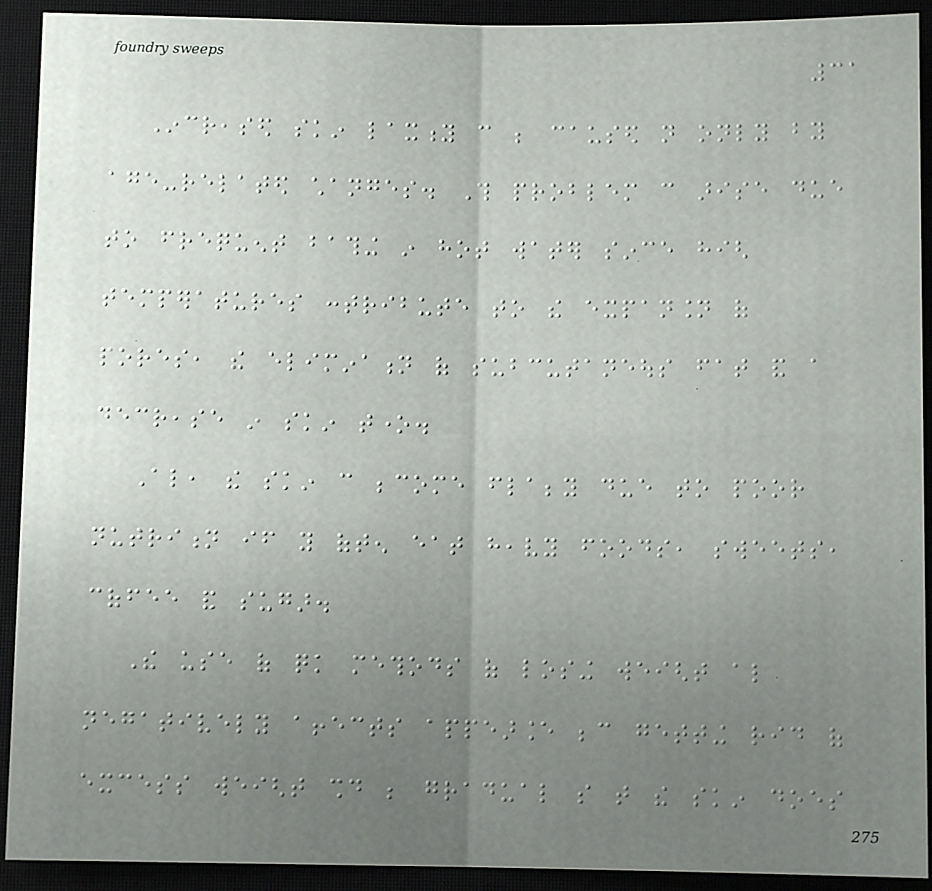31
Increased skin laxity can be caused not only by
age-related changes. This problem can arise due
to frequent bathing in hot water since high
temperatures contribute to the expansion of
pores, the elimination of subcutaneous fat and a
decrease in skin tone.
Also, the skin can become flabby due to poor
nutrition if you often eat heavy foods, sweets,
coffee and sugar.
The use of quick methods of losing weight also
negatively affects appearance because getting rid of
excess weight should be gradual so that the skin does
